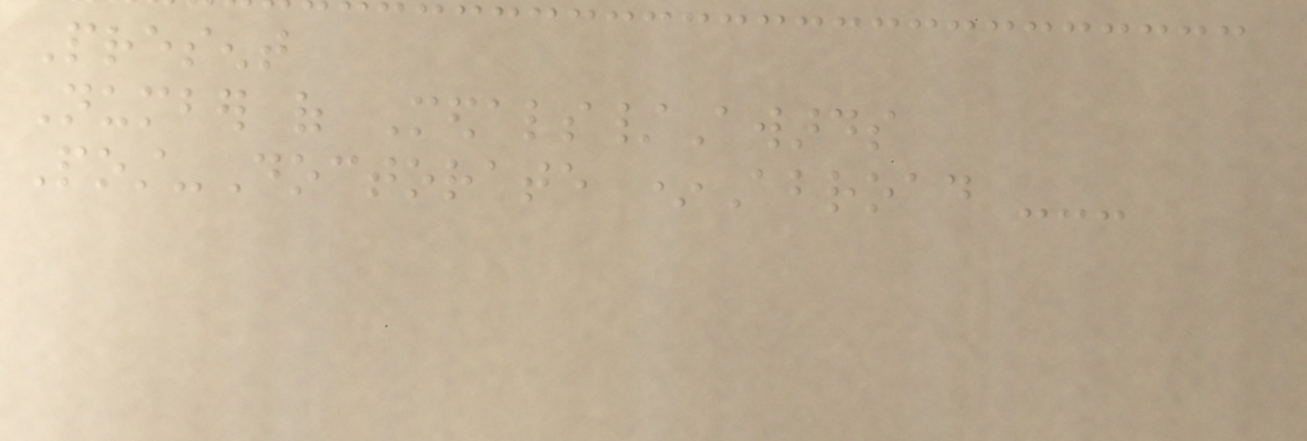Present
Number of Medals/Awards
Post-Doctorate *Abroad ---
